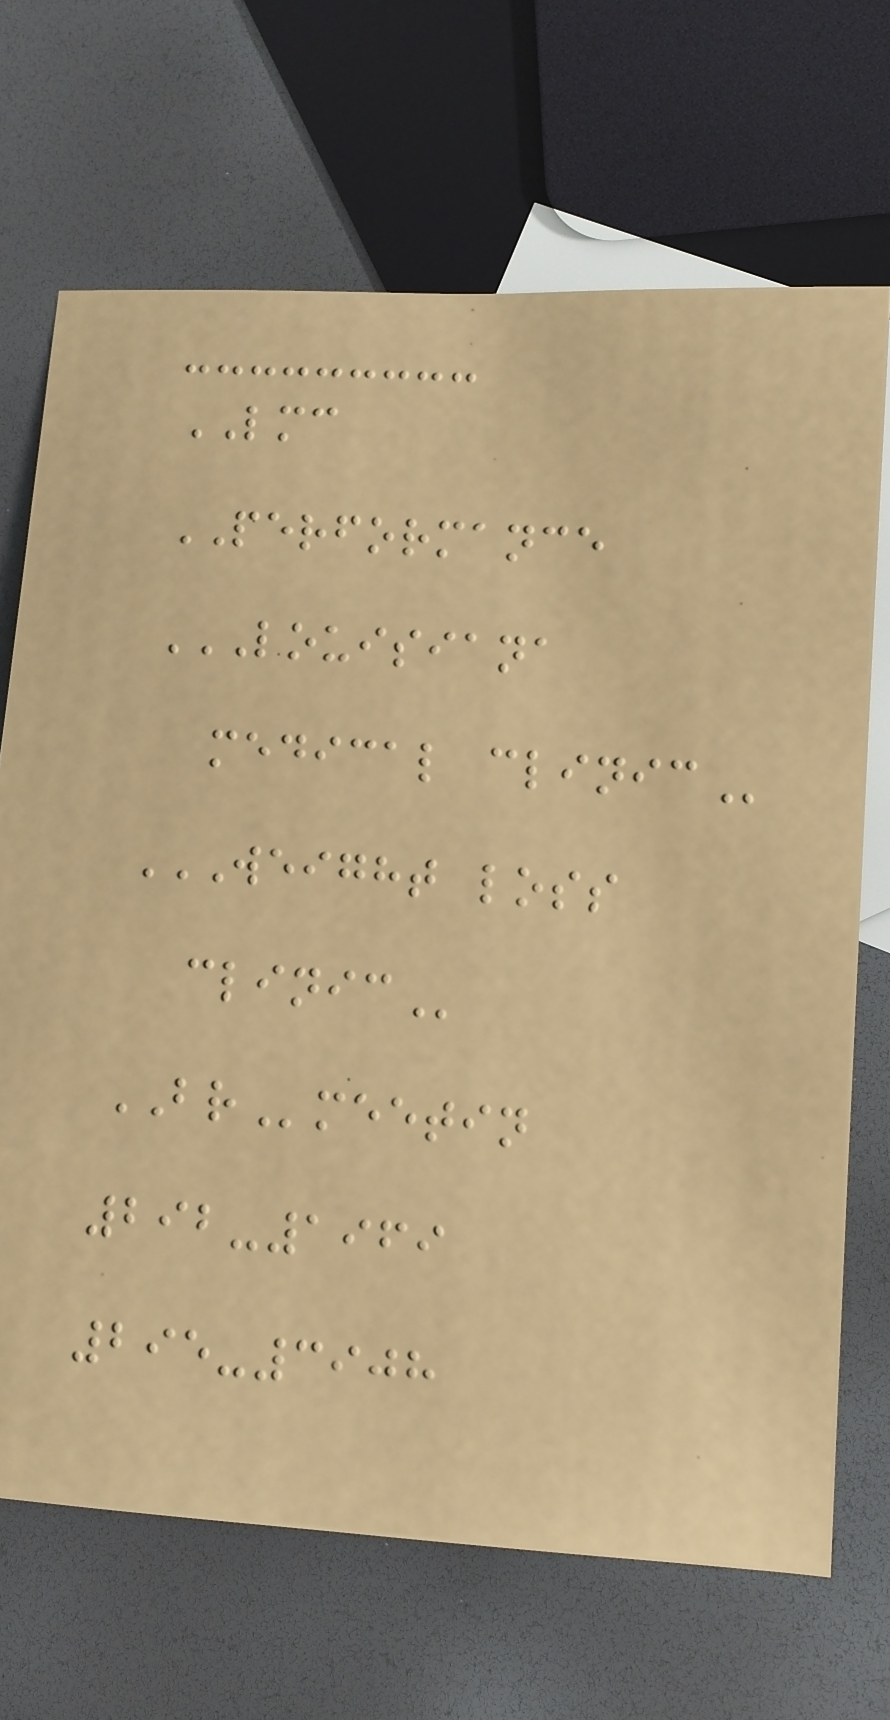LMC
PERFORMANCE
LOUISIANA
MEDICAL CLINIC
WEIGHT LOSS
CLINIC
BRmeetin
292-1969
295-3908
